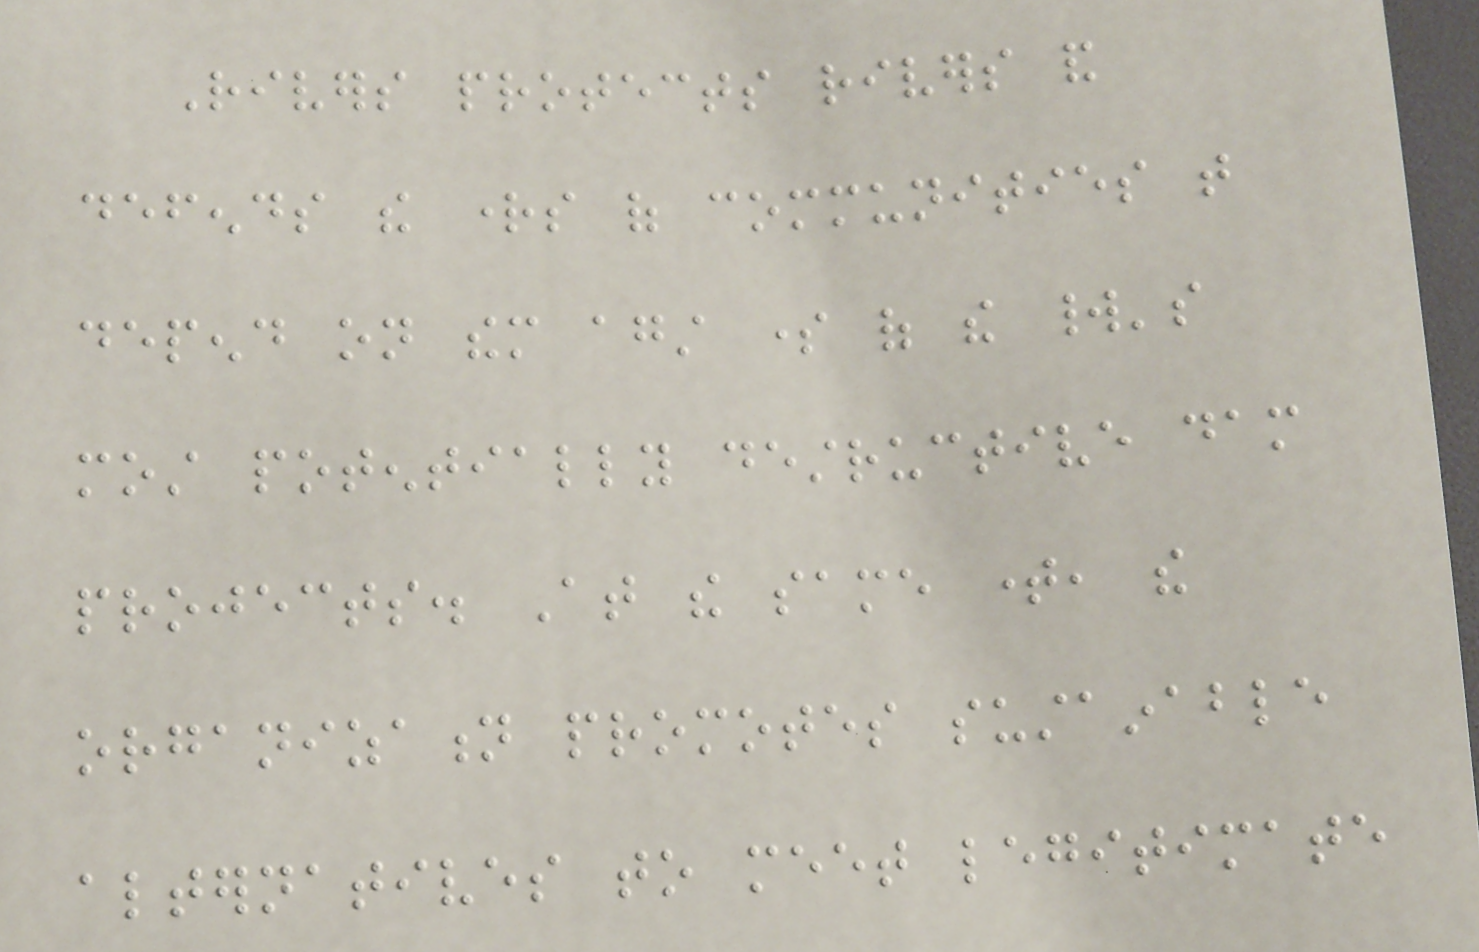Rivers protects rivers and
defends the rights of communities that
depend on them against some of the world's
most potentially destructive dam
projects. At the same time, the
organization promotes sustainable
alternatives to meet legitimate
